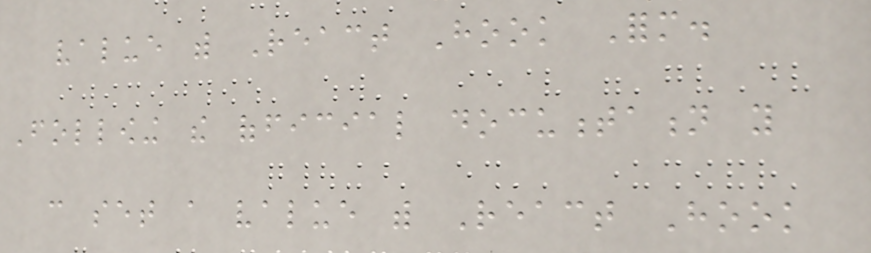value with React Hook Form.
Following the official documentation you
can set a value with React Hook
